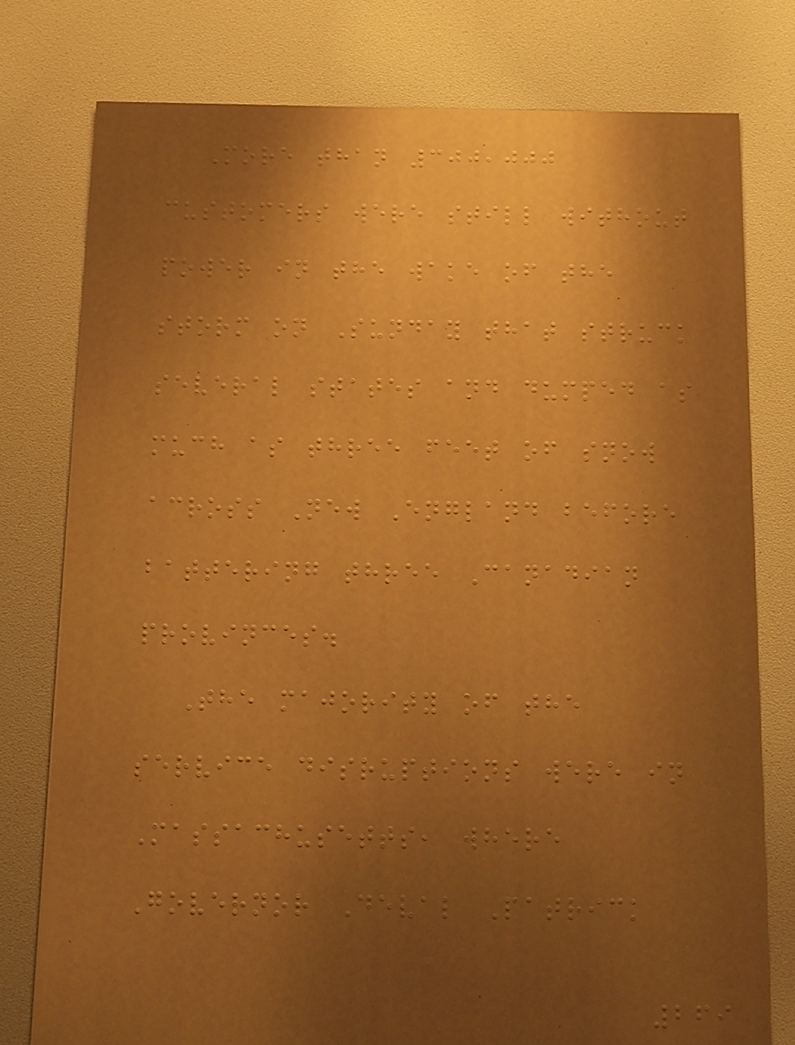More than 300,000
customers were still without
power in the wake of the
storm on Sunday that struck
several states and dumped as
much as three feet of snow
across New England before
battering three Canadian
provinces.
The majority of the
service disruptions were in
Massachusetts, where
Governor Deval Patrick
269
